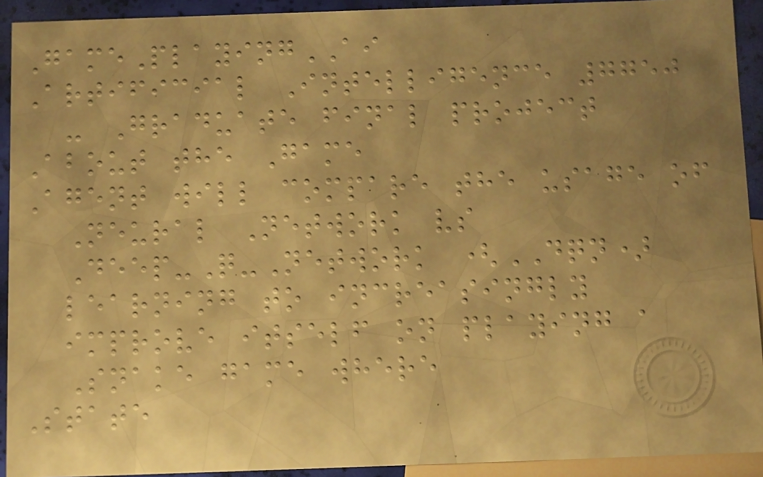GamePlayingAI
Artificial Intelligence 7750
- Graduate final project
About the Game
Agent will compare the usage of
Neural Network vs
Deep-Q-Network (DQN)
learning to increasingly
improve itself on playing a
Snake game where
State
